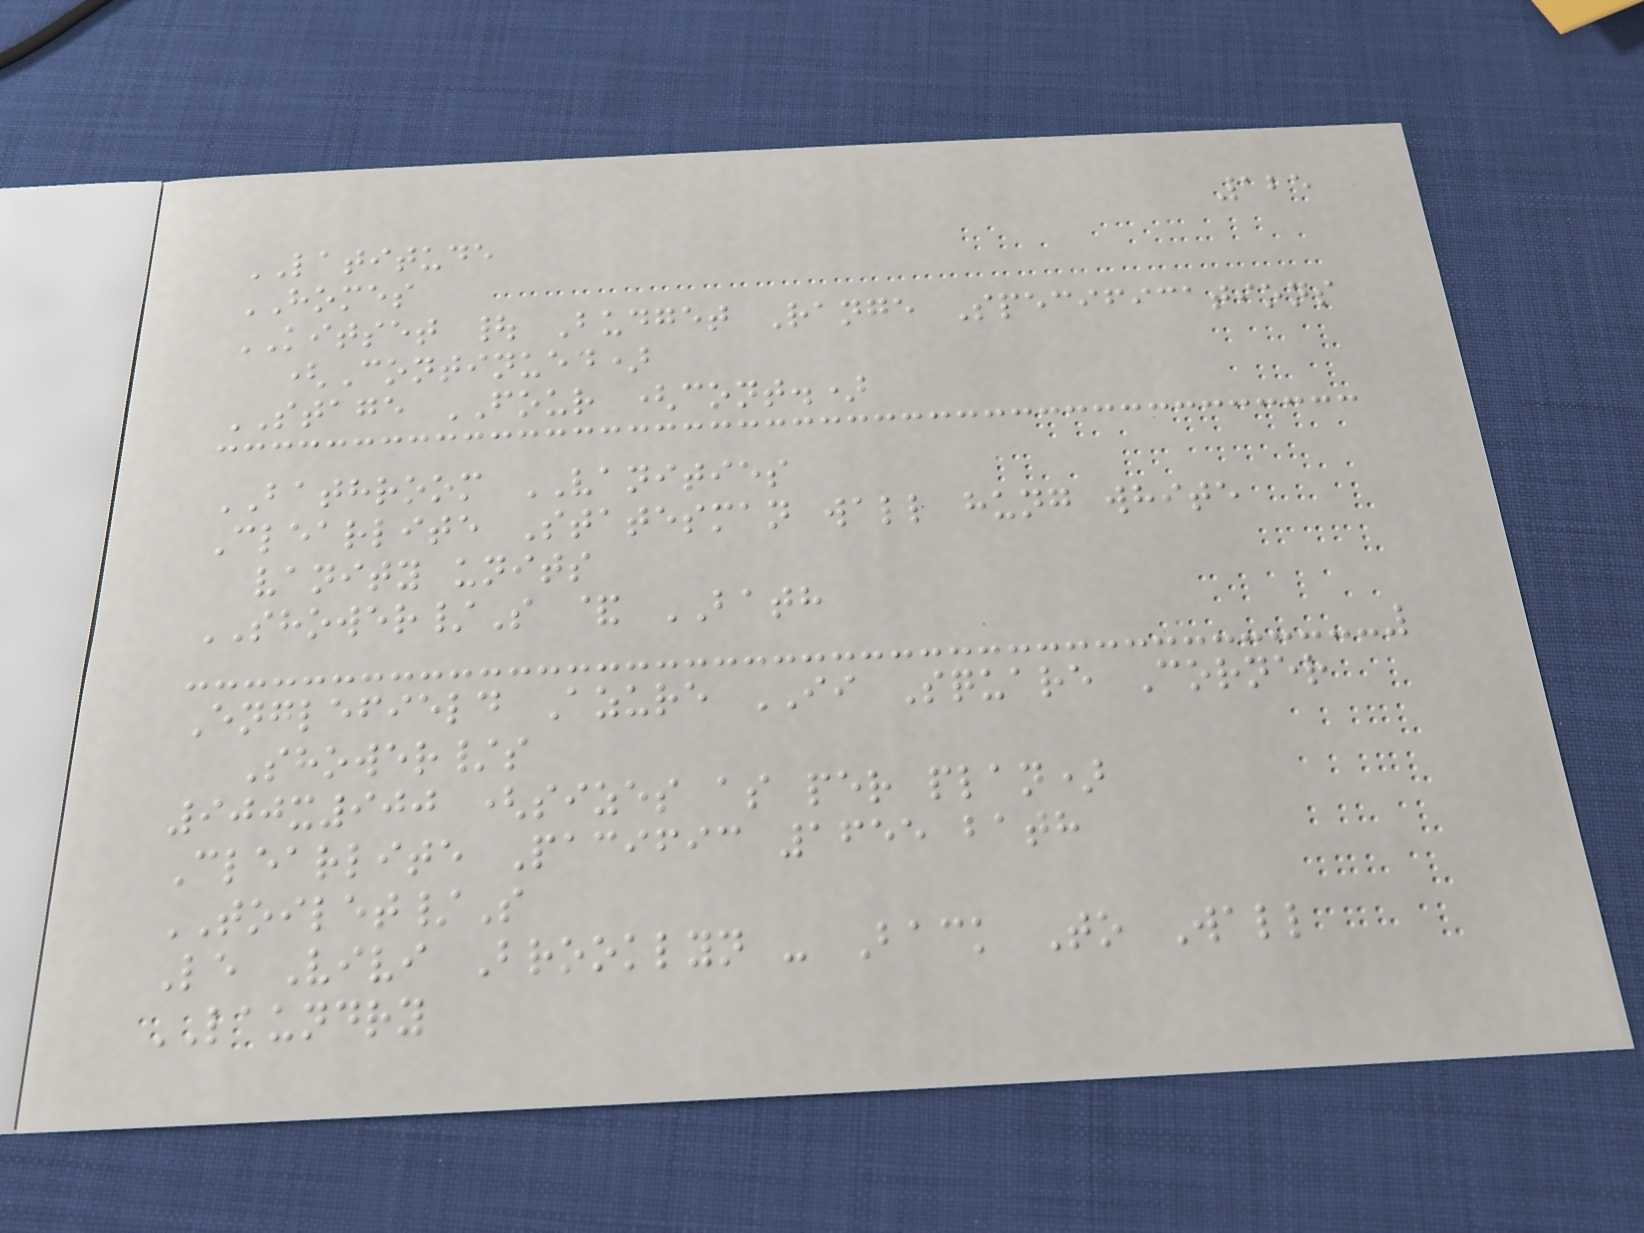125
LATITUDE
HOMES
KITSET | Budget Range Specifications
(Continued)
STAGE FOUR (cont.)
BATHROOM VANITIES
Clearlite Statesman wall hung white
vanity units
SHOWER/S & BATH
Englefield Azure II Square Corner
Shower/s
900x900 (sizes as per plan)
Clearlite Pacific 1655 bath
TOILET/S
Le Vivi Brooklyn - Back To Wall
LAUNDRY
